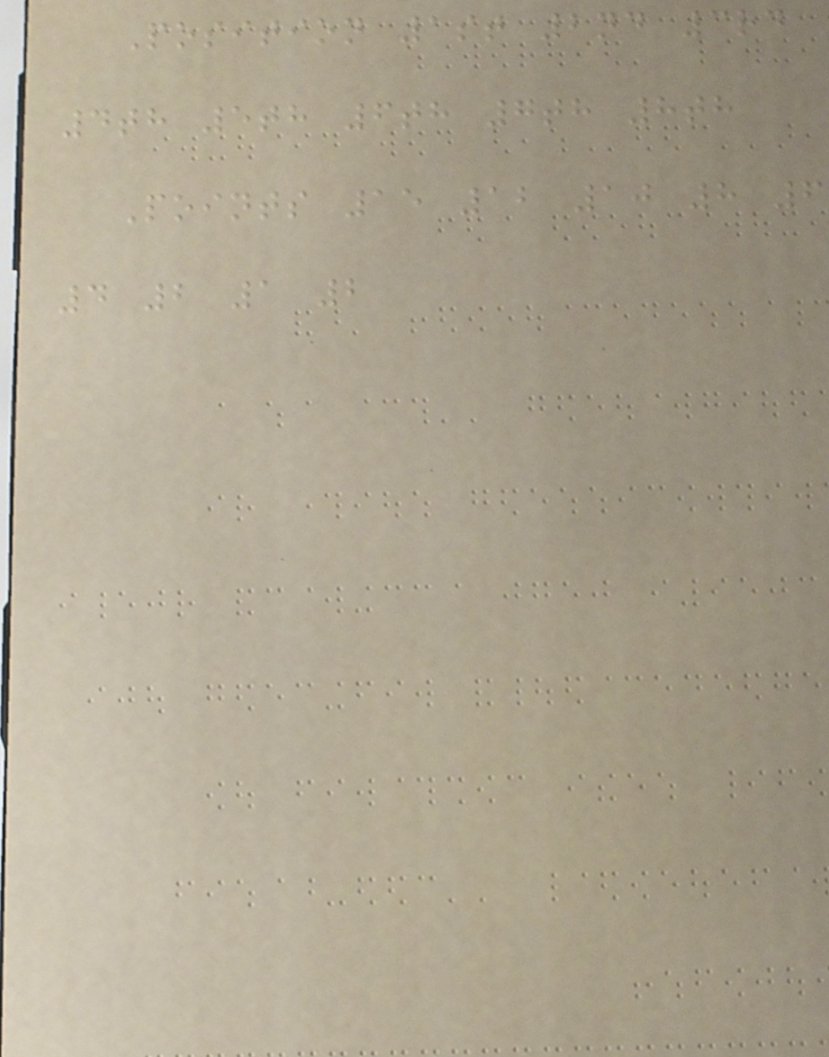Position 1st 2nd 3rd
4th 5th 6th 7th 8th
Points 15 12 10 8 6
4 2 1 2
